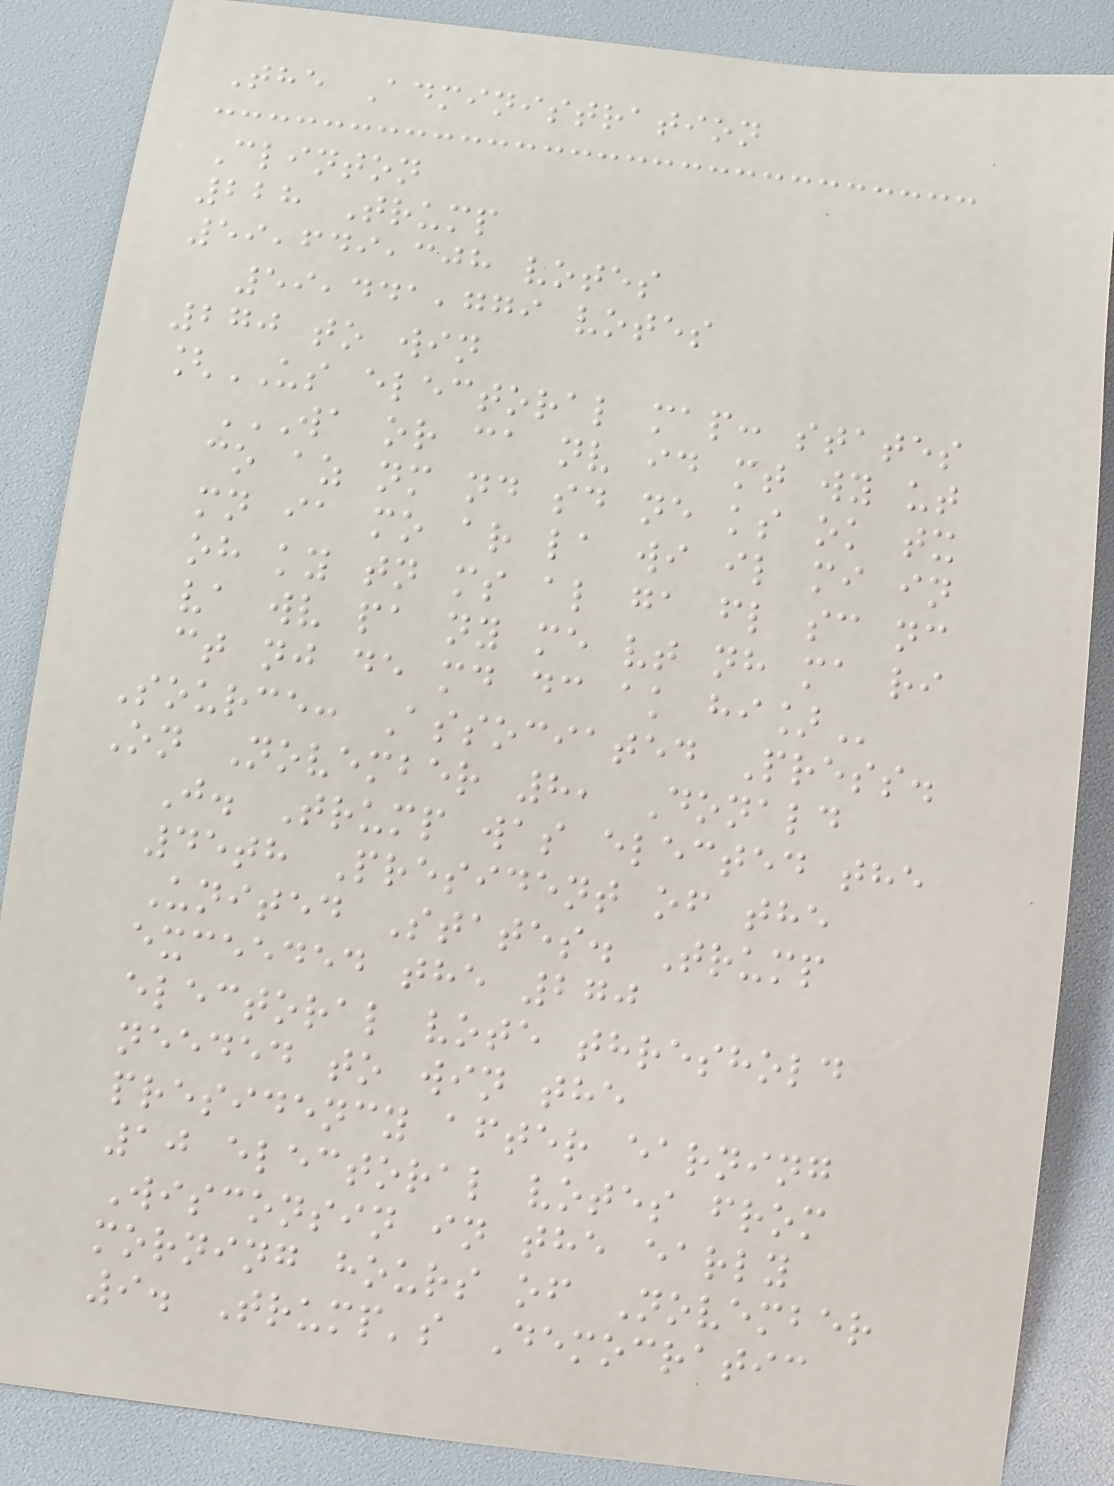The Administration
Clinton
228 Trump
59,649,308 votes
59,441,779 votes
270 to win
[US electoral map: states
WA OR CA NV ID MT WY UT
CO AZ NM ND SD NE KS OK TX
MN IA MO AR LA WI IL MI IN
OH KY TN MS AL GA FL SC NC
VA WV PA NY ME VT NH MA RI
CT NJ DE MD DC AK HI]
Source: Associated Press.
On November 8, Donald
J. Trump was elected the
45th President of the
United States. Trump
exceeded the 270
electoral vote threshold
needed to win the
presidency after earning
10 electoral votes from
Wisconsin in the early
morning hours of November
9. Trump's Democratic
